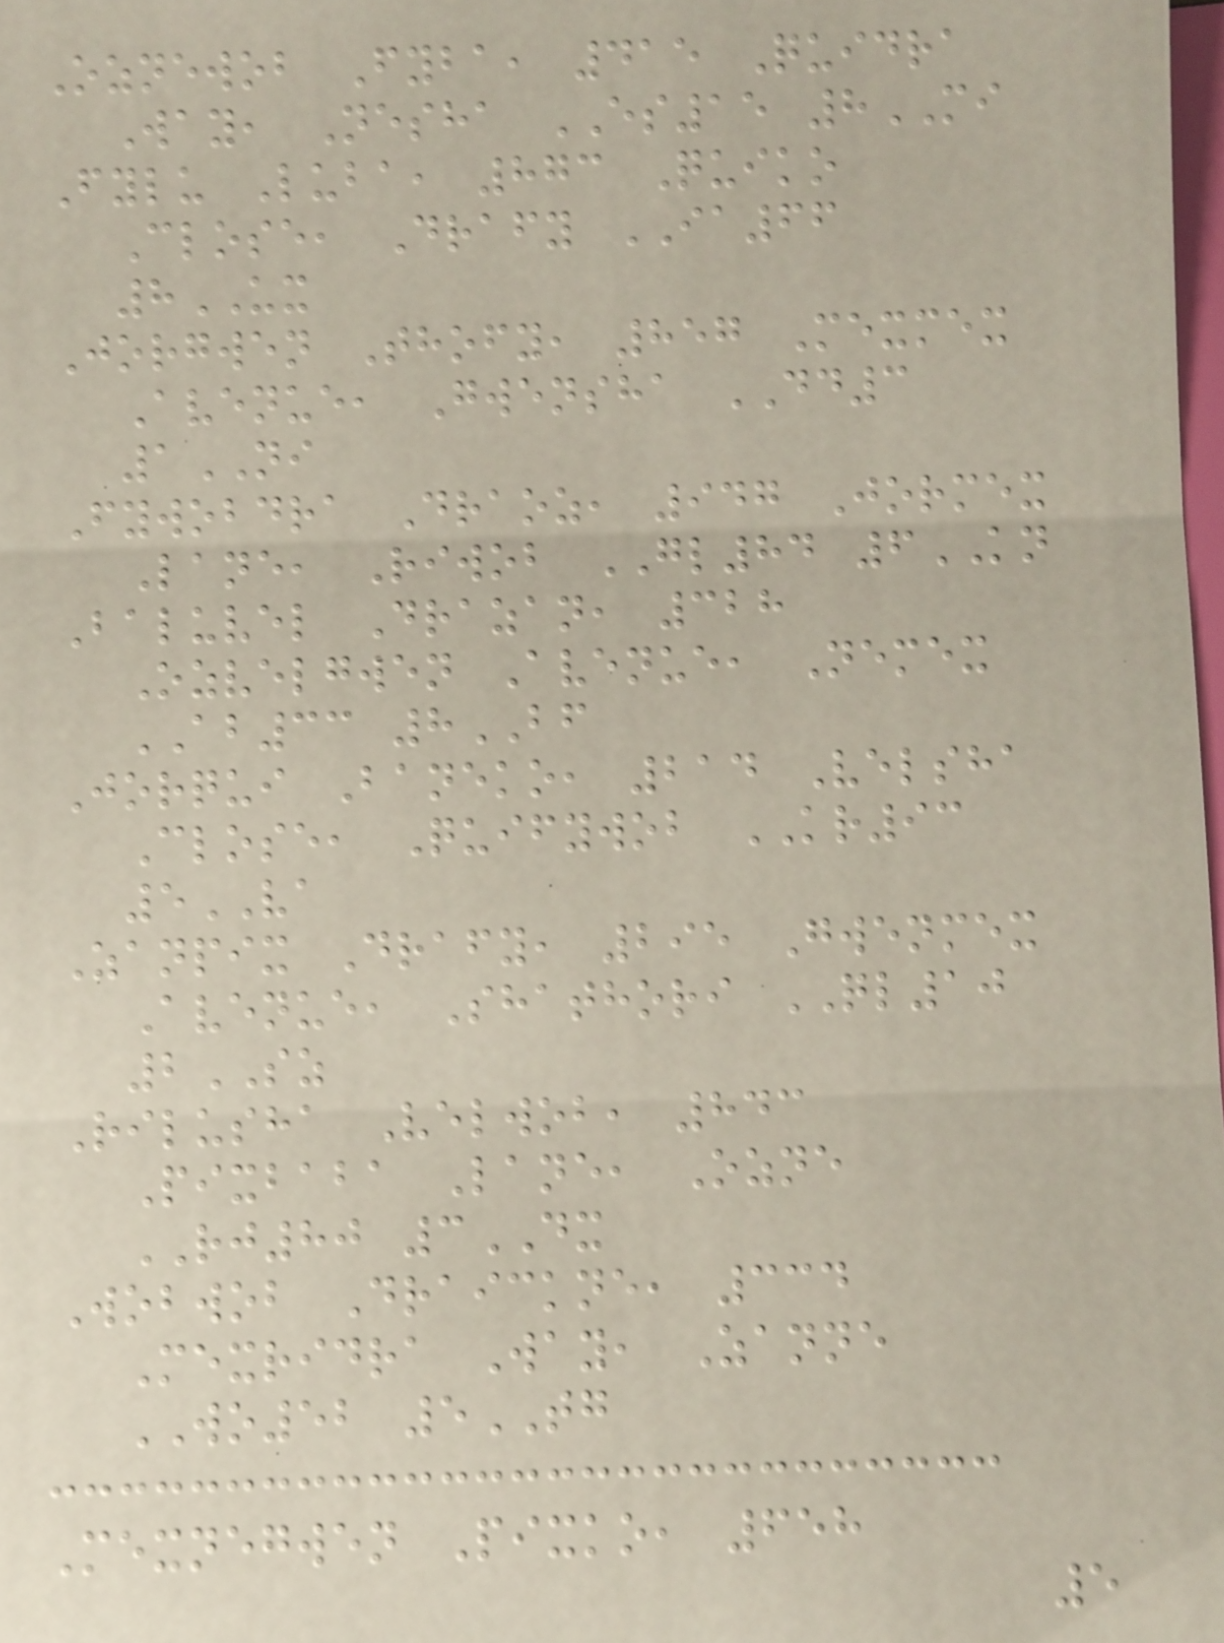Oznewob Fyba, 415 Quidra
Way, Nesha ES15 8MI
Fylu Luba, 873 Quiko
Close, Drafy IA66
8UX
Jorgwen Thofy, 857 Mexmex
Avenue, Gwensha DD3
1NI
Fywobdra Draoz, 947 Jormex
Lane, Riwob GL84 6KN
Baluvel Drazan, 328
Ozvelgwen Avenue, Nemex
AB33 8BF
Jorqui Baneko, 214 Velsha
Close, Quifywob KR93
5VA
Zanpix Drafy, 295 Gwenmex
Avenue, Shathori QL10
2SZ
Rilusha Velwob, 843
Pixbaba Lane, Ozne
RJ80 3DX
Wobwob Draickne, 334
Mexridra Way, Zanne
WO52 5TG
Mexnegwen Pixko, 658
5
